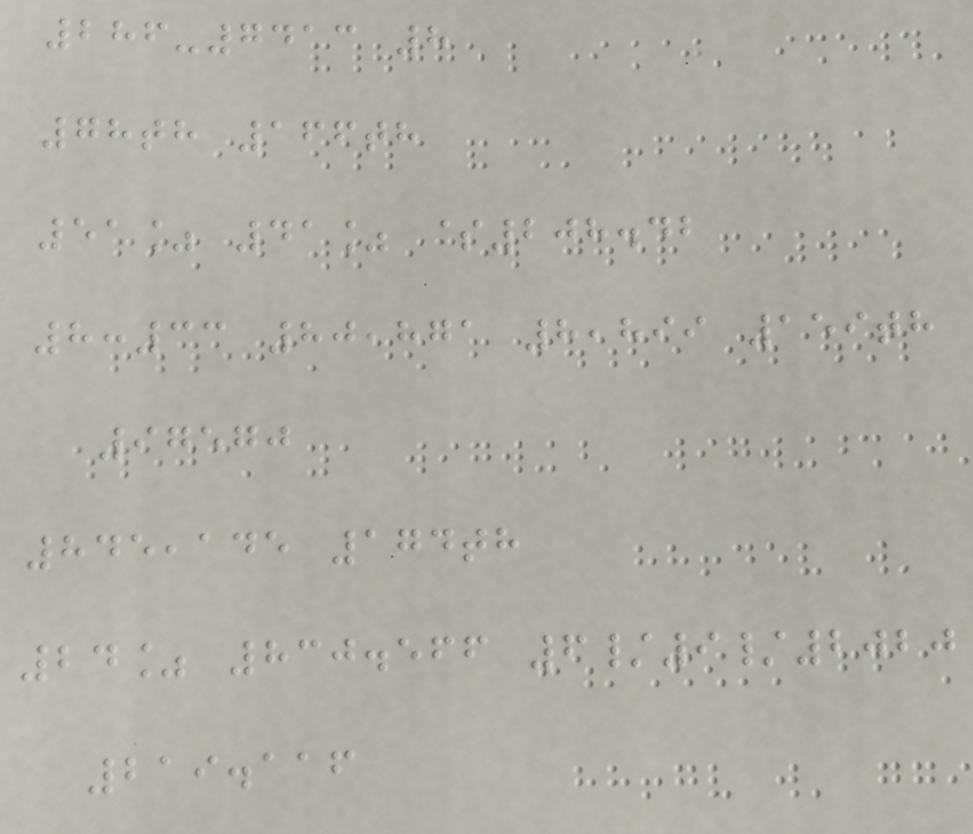286-7413 8
78th 166th
51% 41% $208.42
8:33 80,871 8,899 159th
97570
845,145 174th
24% 830.566 6/9/2020
219.116
